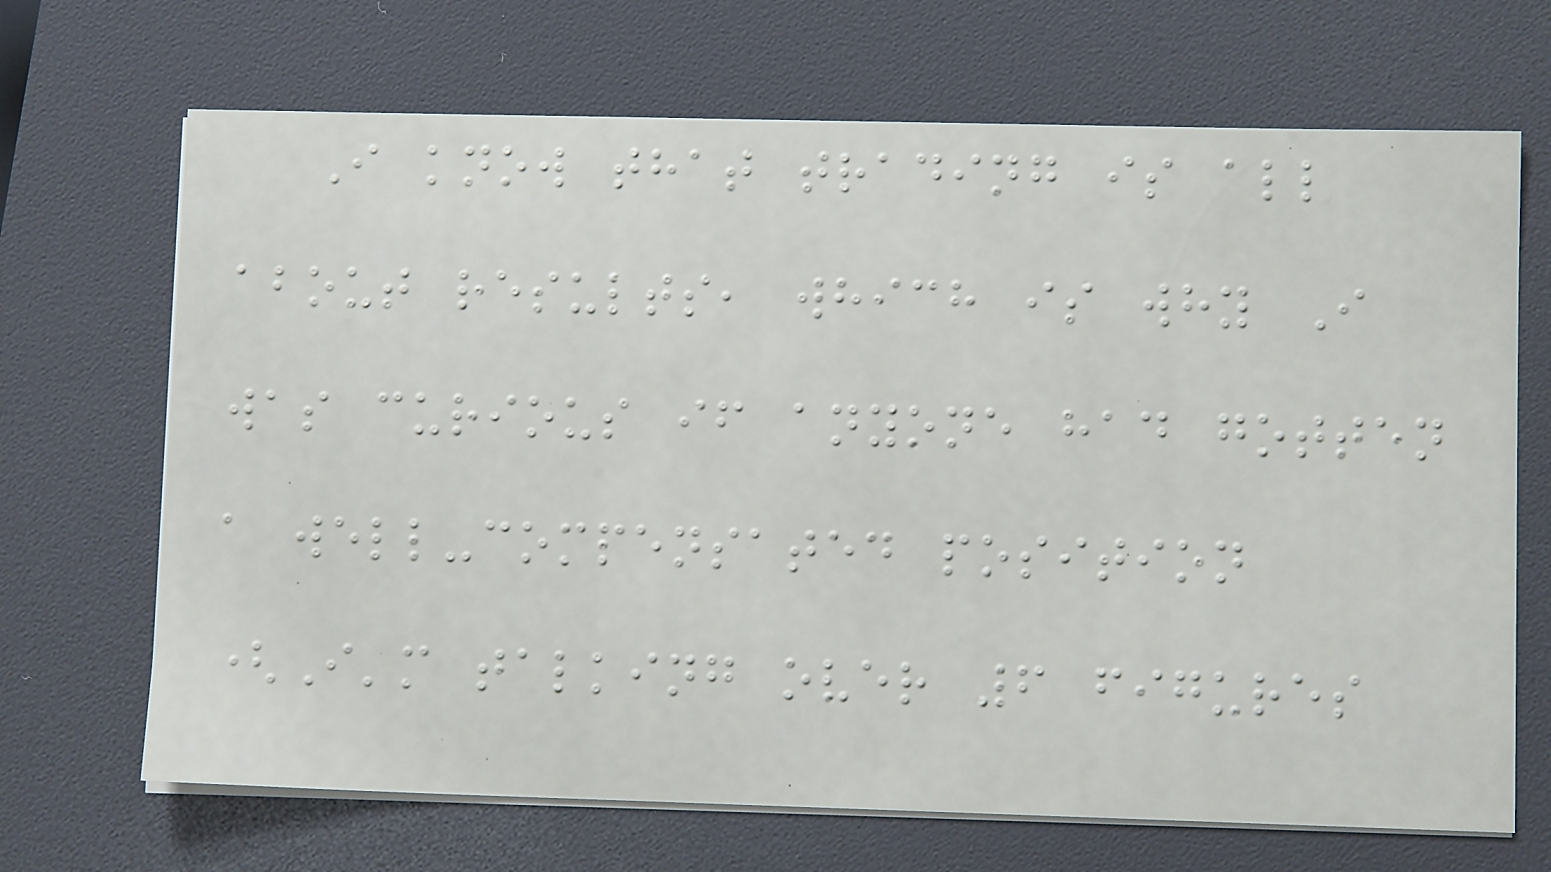I know that trading is all
about results, which is why I
was curious if anyone had gotten
a well-compensated position
(I'm talking over 6 figures
